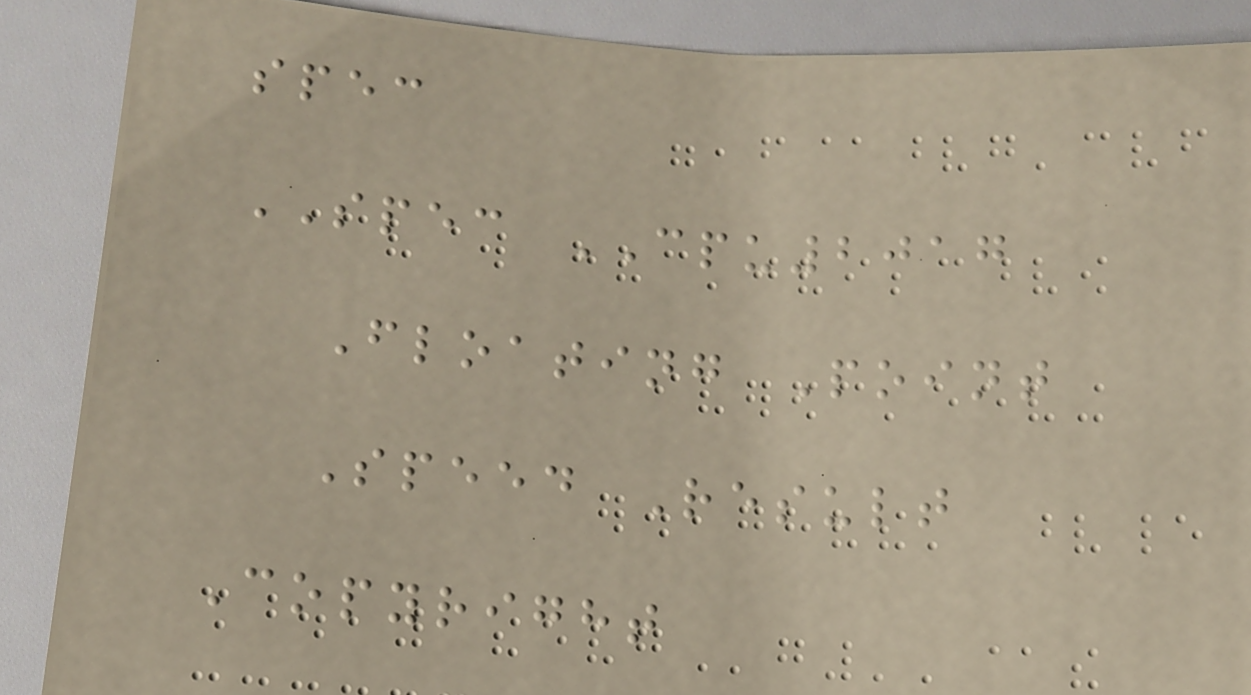spec
SPEC CPU2017
Floating Point
Speed Result
Copyright
